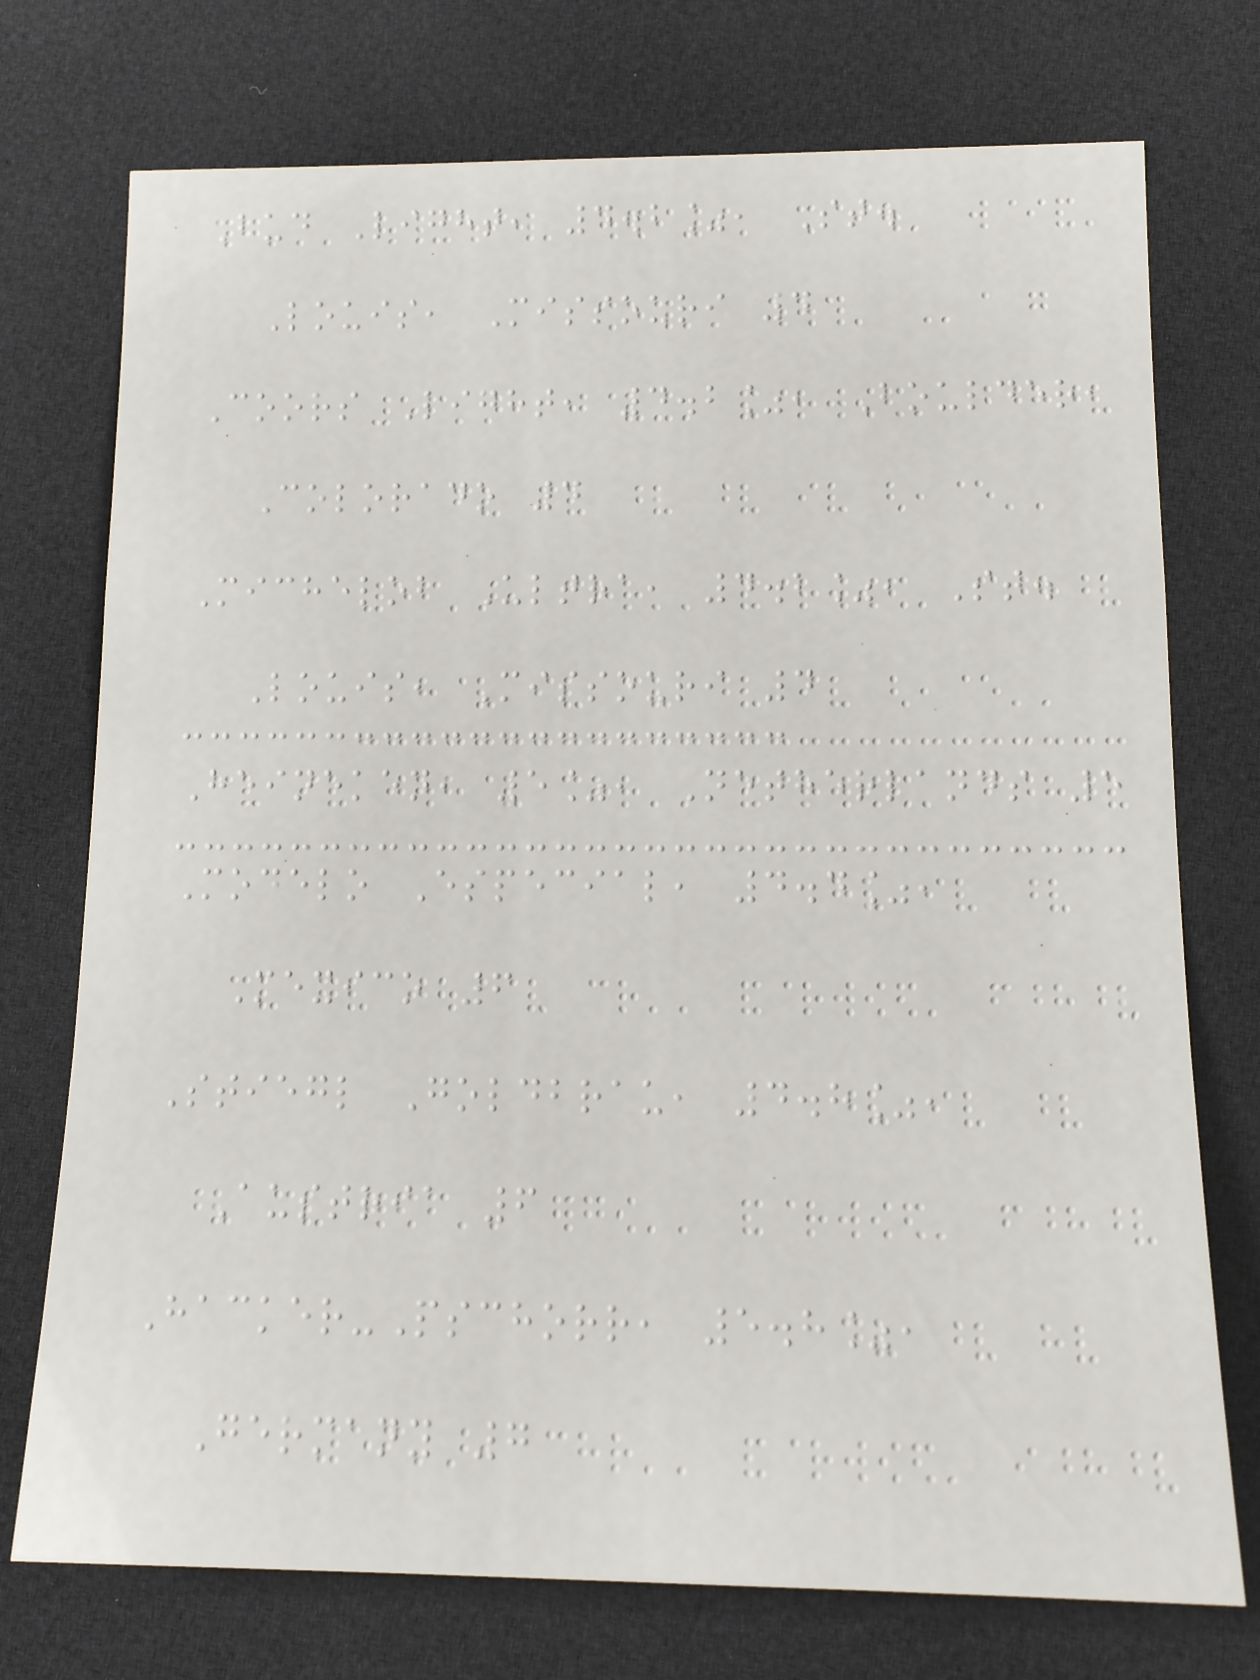Bud Light, 4.2%, St.
Louis, Missouri 4
Coors Light, 4.2%, Boulder,
Colorado 4
Michelob Ultra, 4.2%, St.
Louis, Missouri 4
Heineken, 5%, Netherlands 5
Modelo Especial, 4.4%,
Mexico 6
Stiegl Goldbrau, 4.8%,
Austria 6
Hacker-Pschorr, 5.8%,
Germany 7
